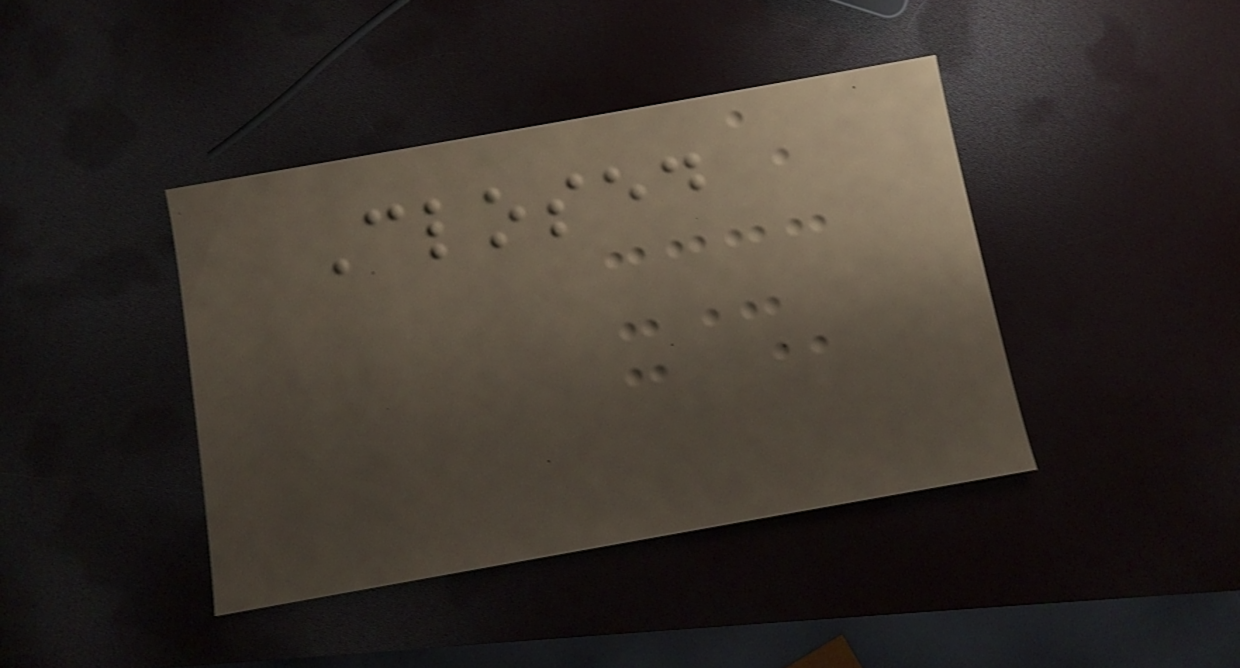Closed
